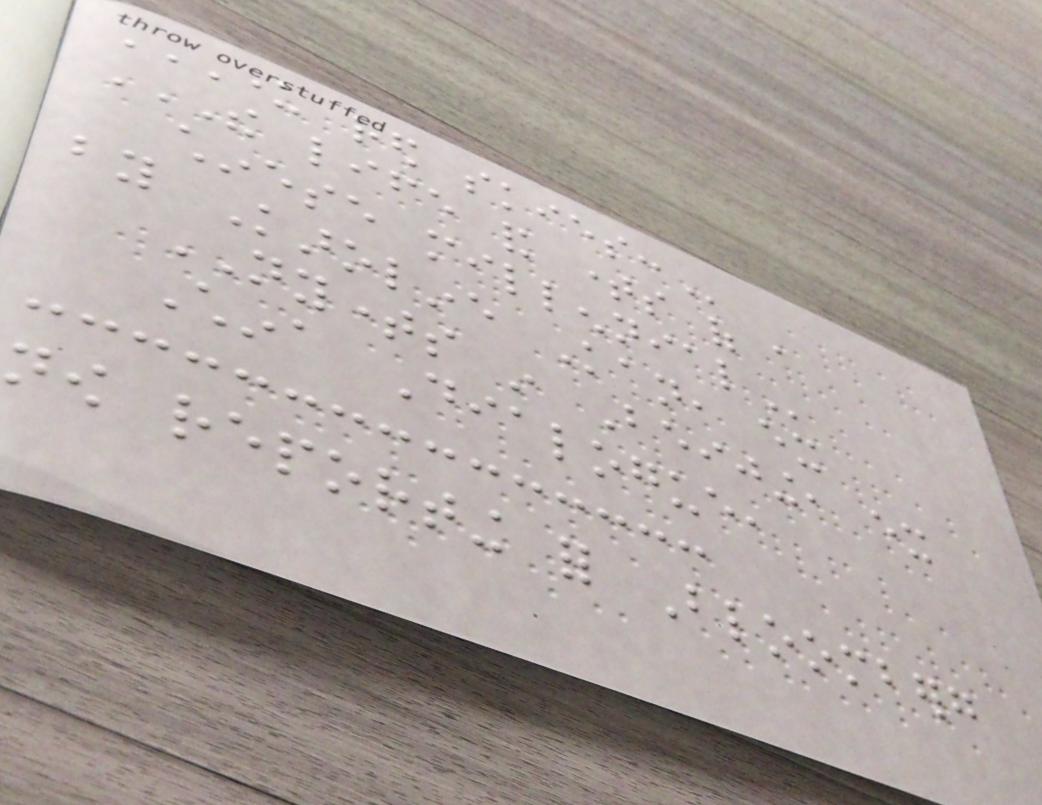UNDER RED SKIES:
THE LIFE AND TIMES OF A
CHINESE MILLENNIAL
by Karoline Kan, ex
NYTIMES in Beijing, ex
China Dialogue,
now reporting for Bloomberg
